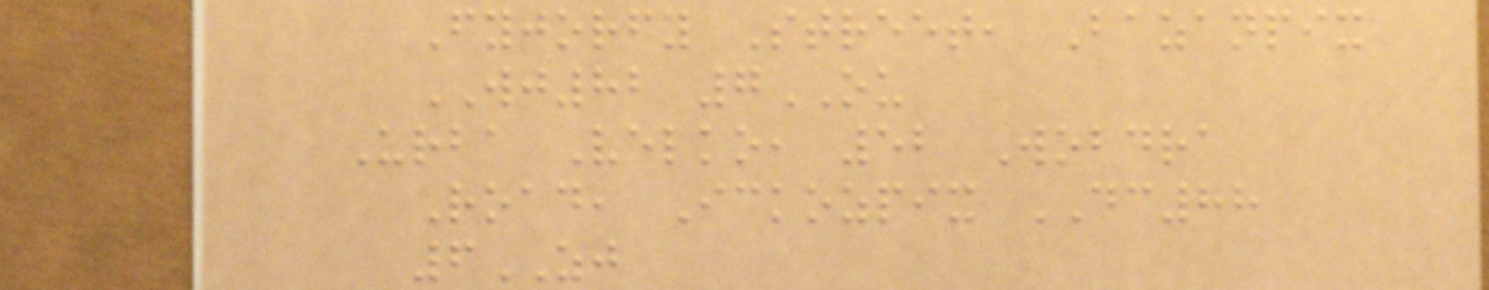Fyjorfy Street, Bazanpix
WJ82 7OU
Urba Velko, 52 Wobdra
Road, Ickozpix DC88
6ZJ
